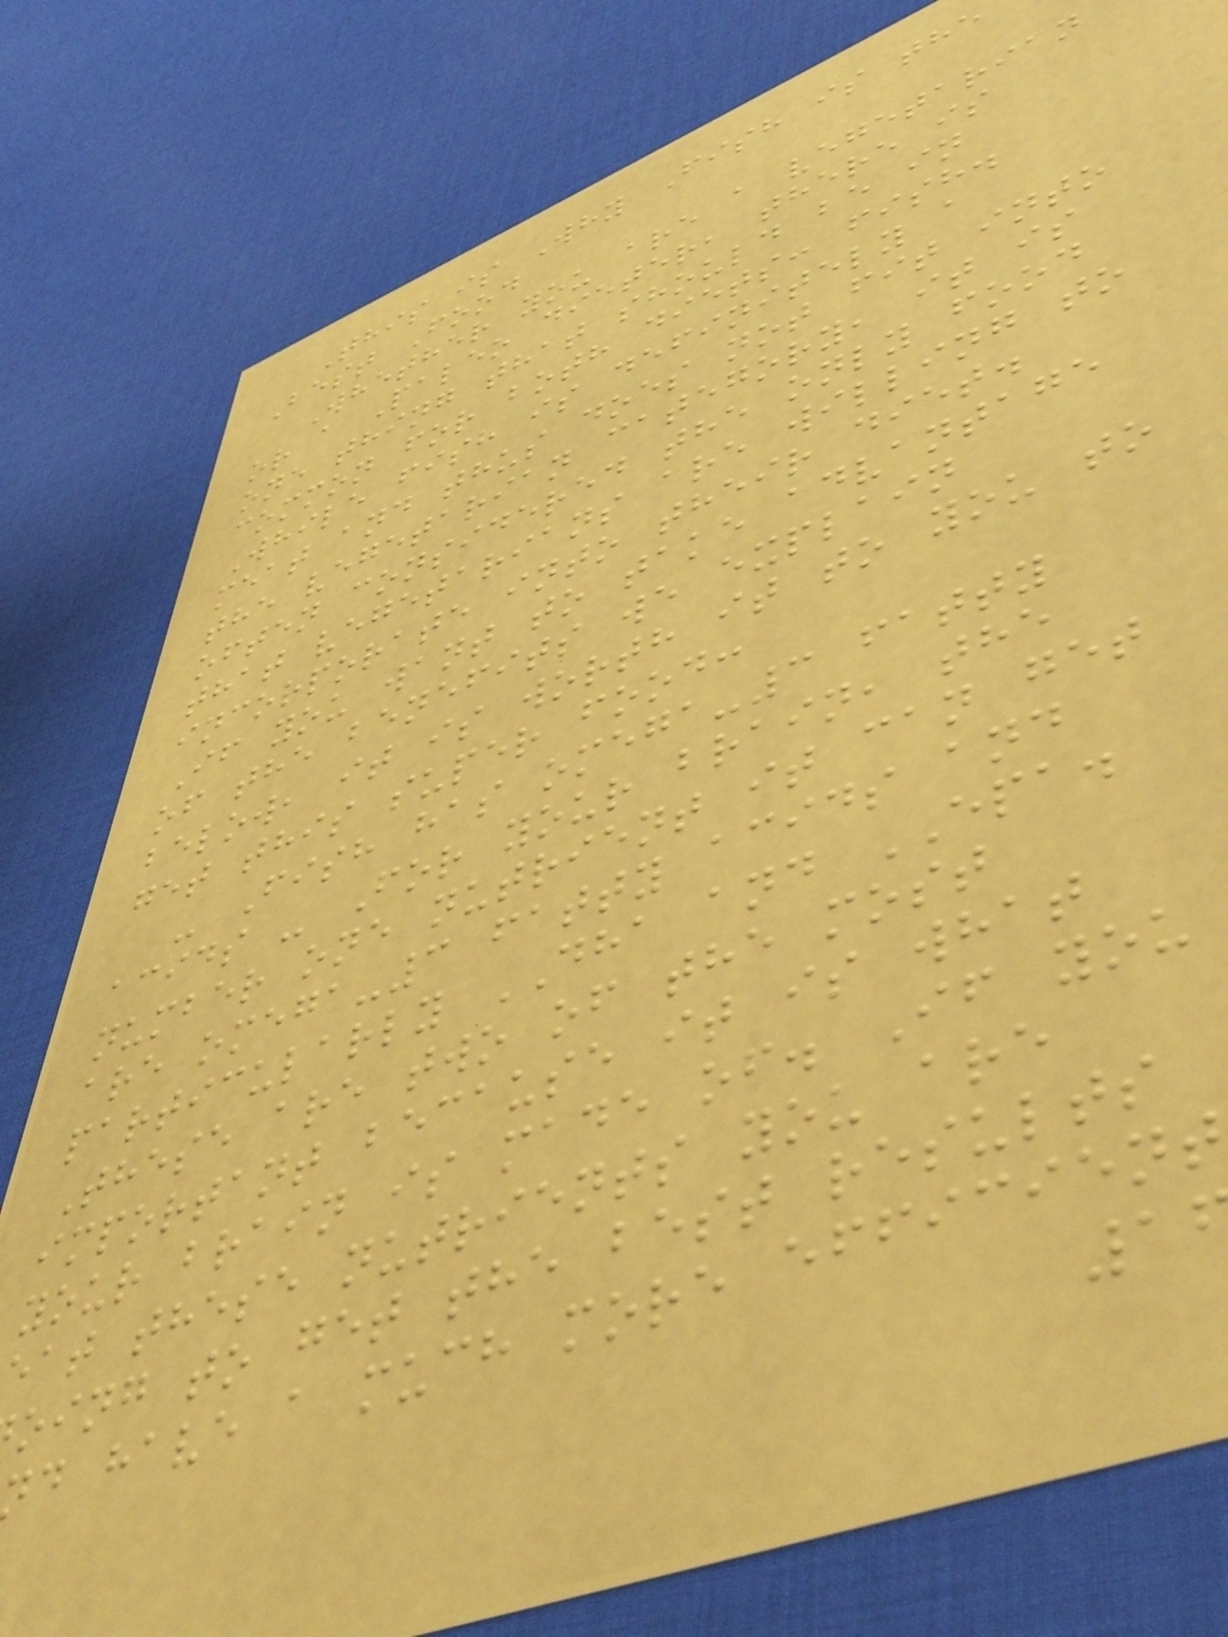This is Why Fish is the
Best Food
Whether you are a vegetarian
or a Paleo dieter, there is
one thing that should be in
common for both diets: fish.
While fish is definitely a
meat and thus does not fit into
the vegetarian category, it is
often considered the only food
that vegetarians are willing to
incorporate into their diet.
If you want to take advantage
of the benefits we explain
below, it is worth it to you to
get this super food:
- Fish has omega-3 fatty
acids - For your brain, the
number one nutrient it can get
are omega-3 fatty acids and
particularly DHA and EPA.
These are two of the most
important because it is what
your brain is made of. If you
eat these nutrients you are
oing to get the best results
d have a much more efficient
